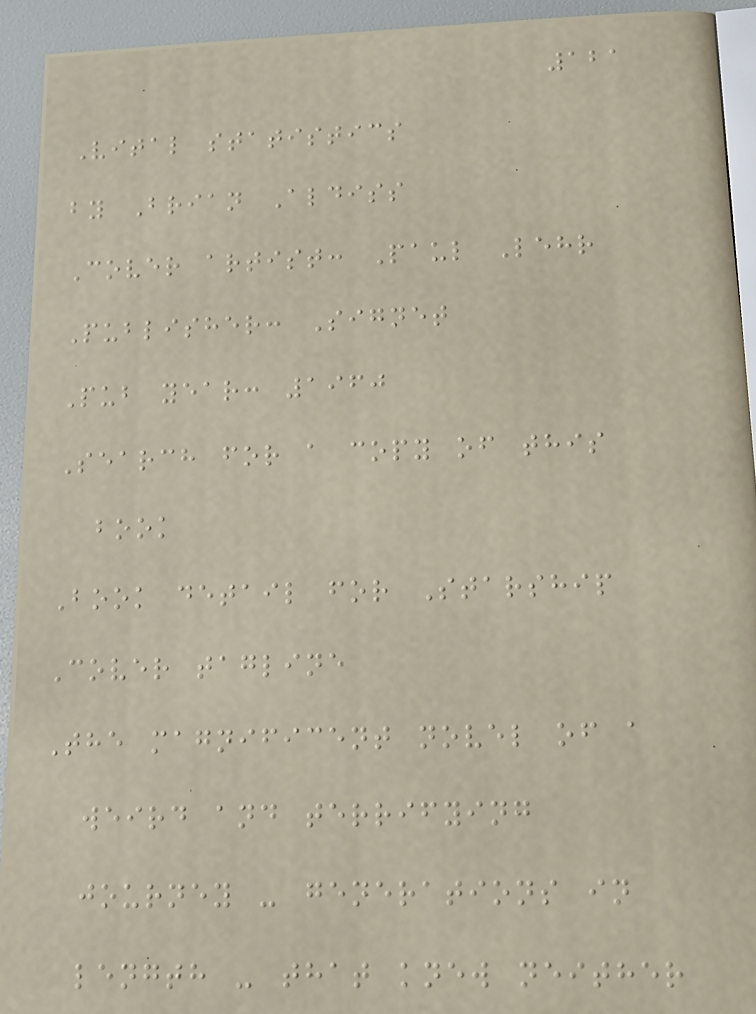121
Vital statistics
by Brian Aldiss
Cover artist: Paul Lehr
Publisher: Signet
Pub year: 1960
Search for a copy of this
book
Book detail for Starship
Cover tagline
The magnificent novel of a
weird and terrifying
journey - generations in
length - that knew neither
